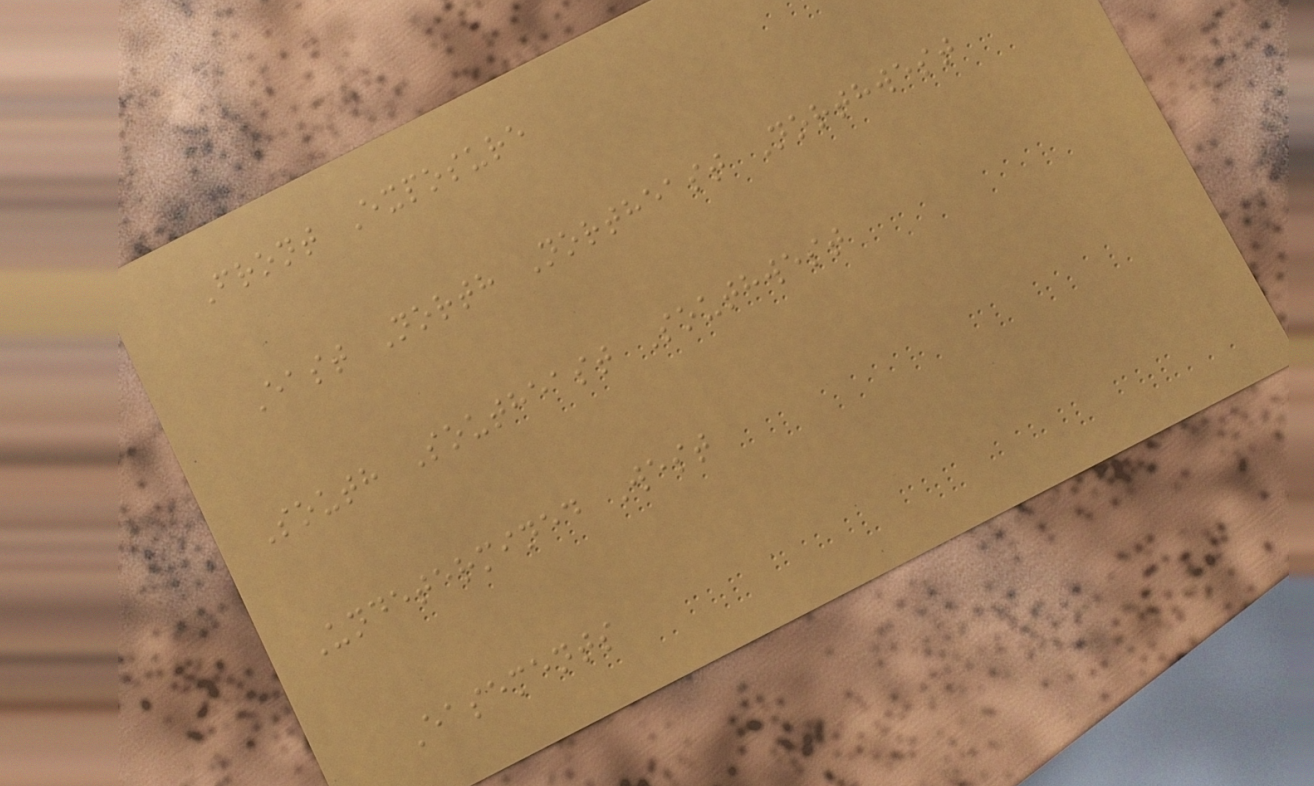Front Exposure
East North Northeast Northwest
South Southeast Southwest
Undetermined West
Easements
